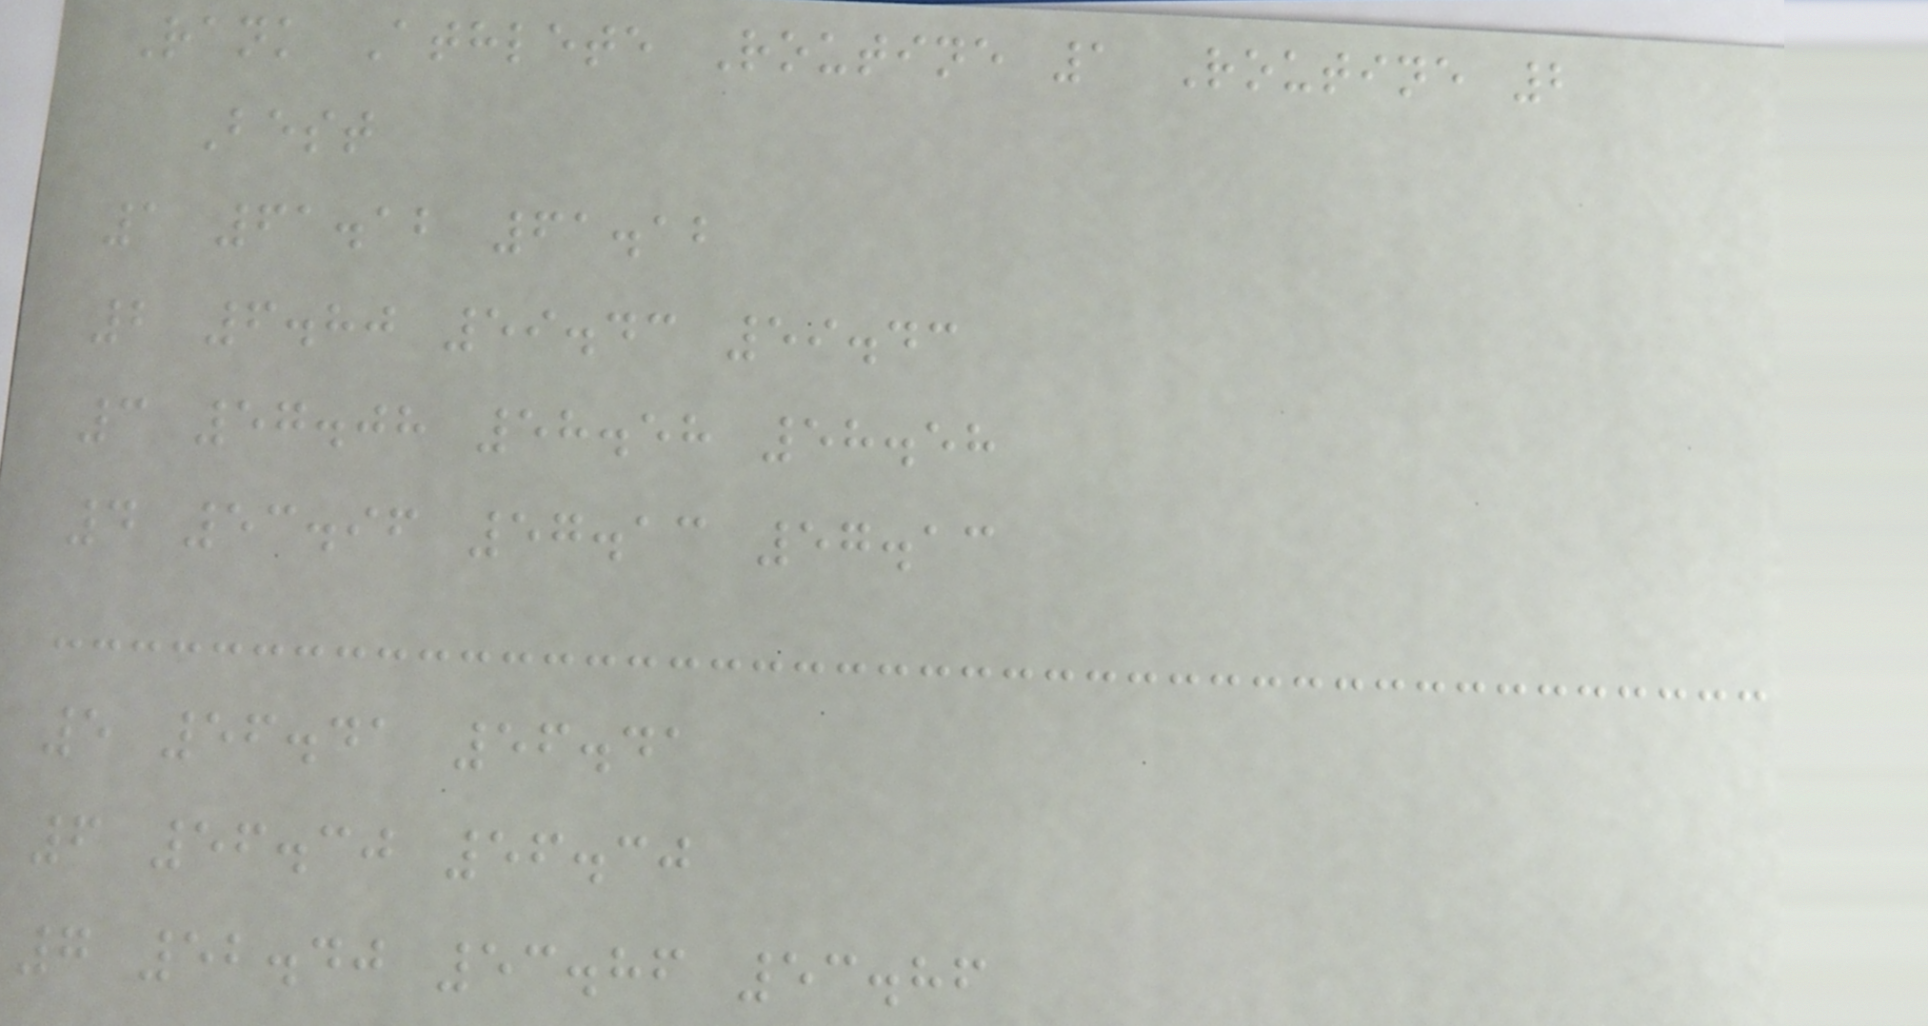Rank Athlete Routine 1 Routine 2
Best
1 61.12 61.12
2 6.80 59.43 59.43
3 57.08 58.58 58.58
4 53.96 57.13 57.13
5 56.41 56.41
6 56.30 56.30
7 52.40 53.86 53.86
